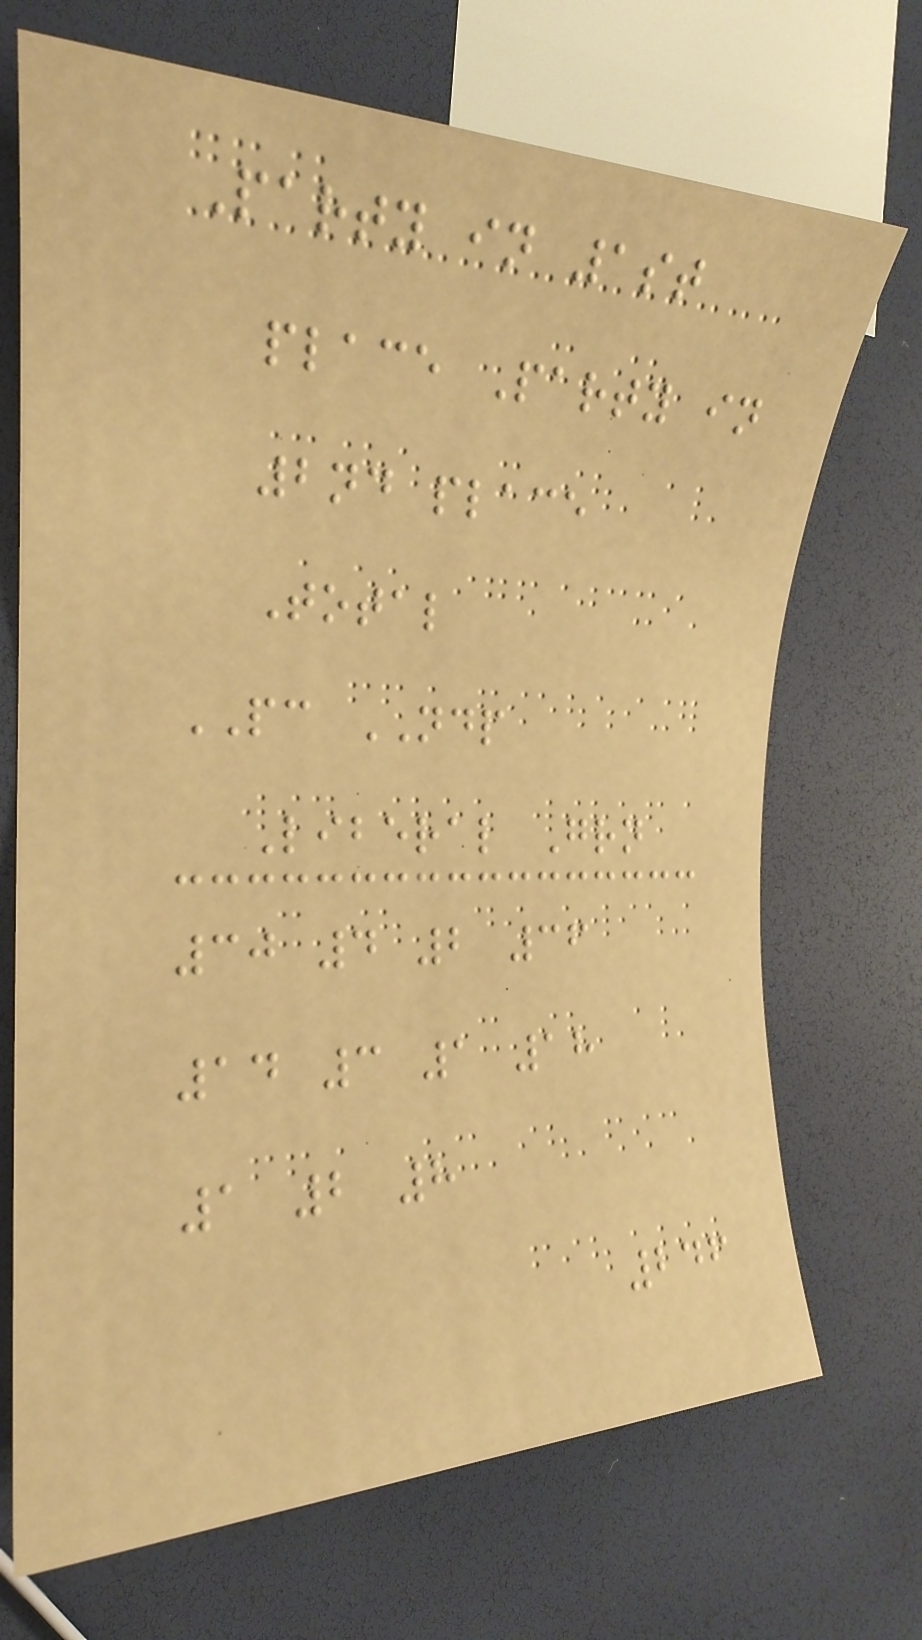Party in 1st
place Party in
2nd place
Total
PC NDP
Liberal Grn
30 4 2 36
14 3 1 18
1 2 8
246
